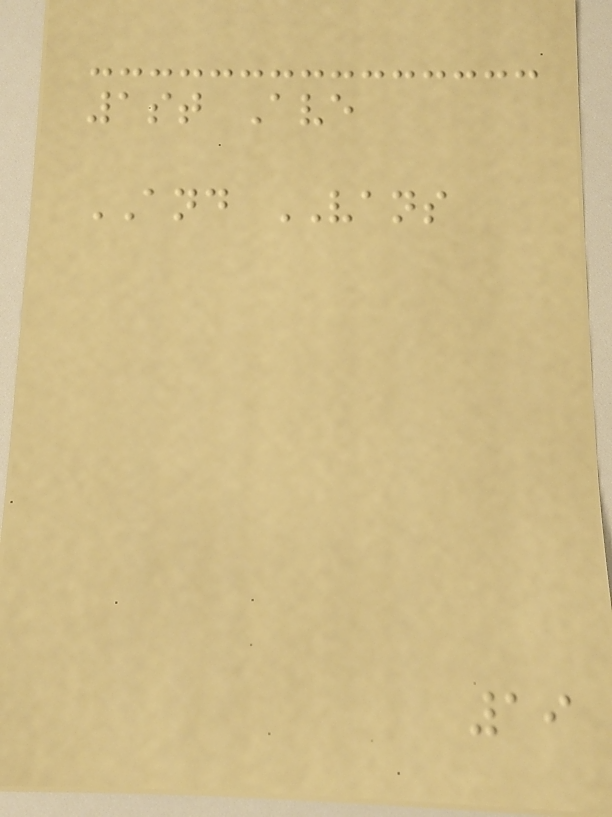1st Ave
AND VANS
19
